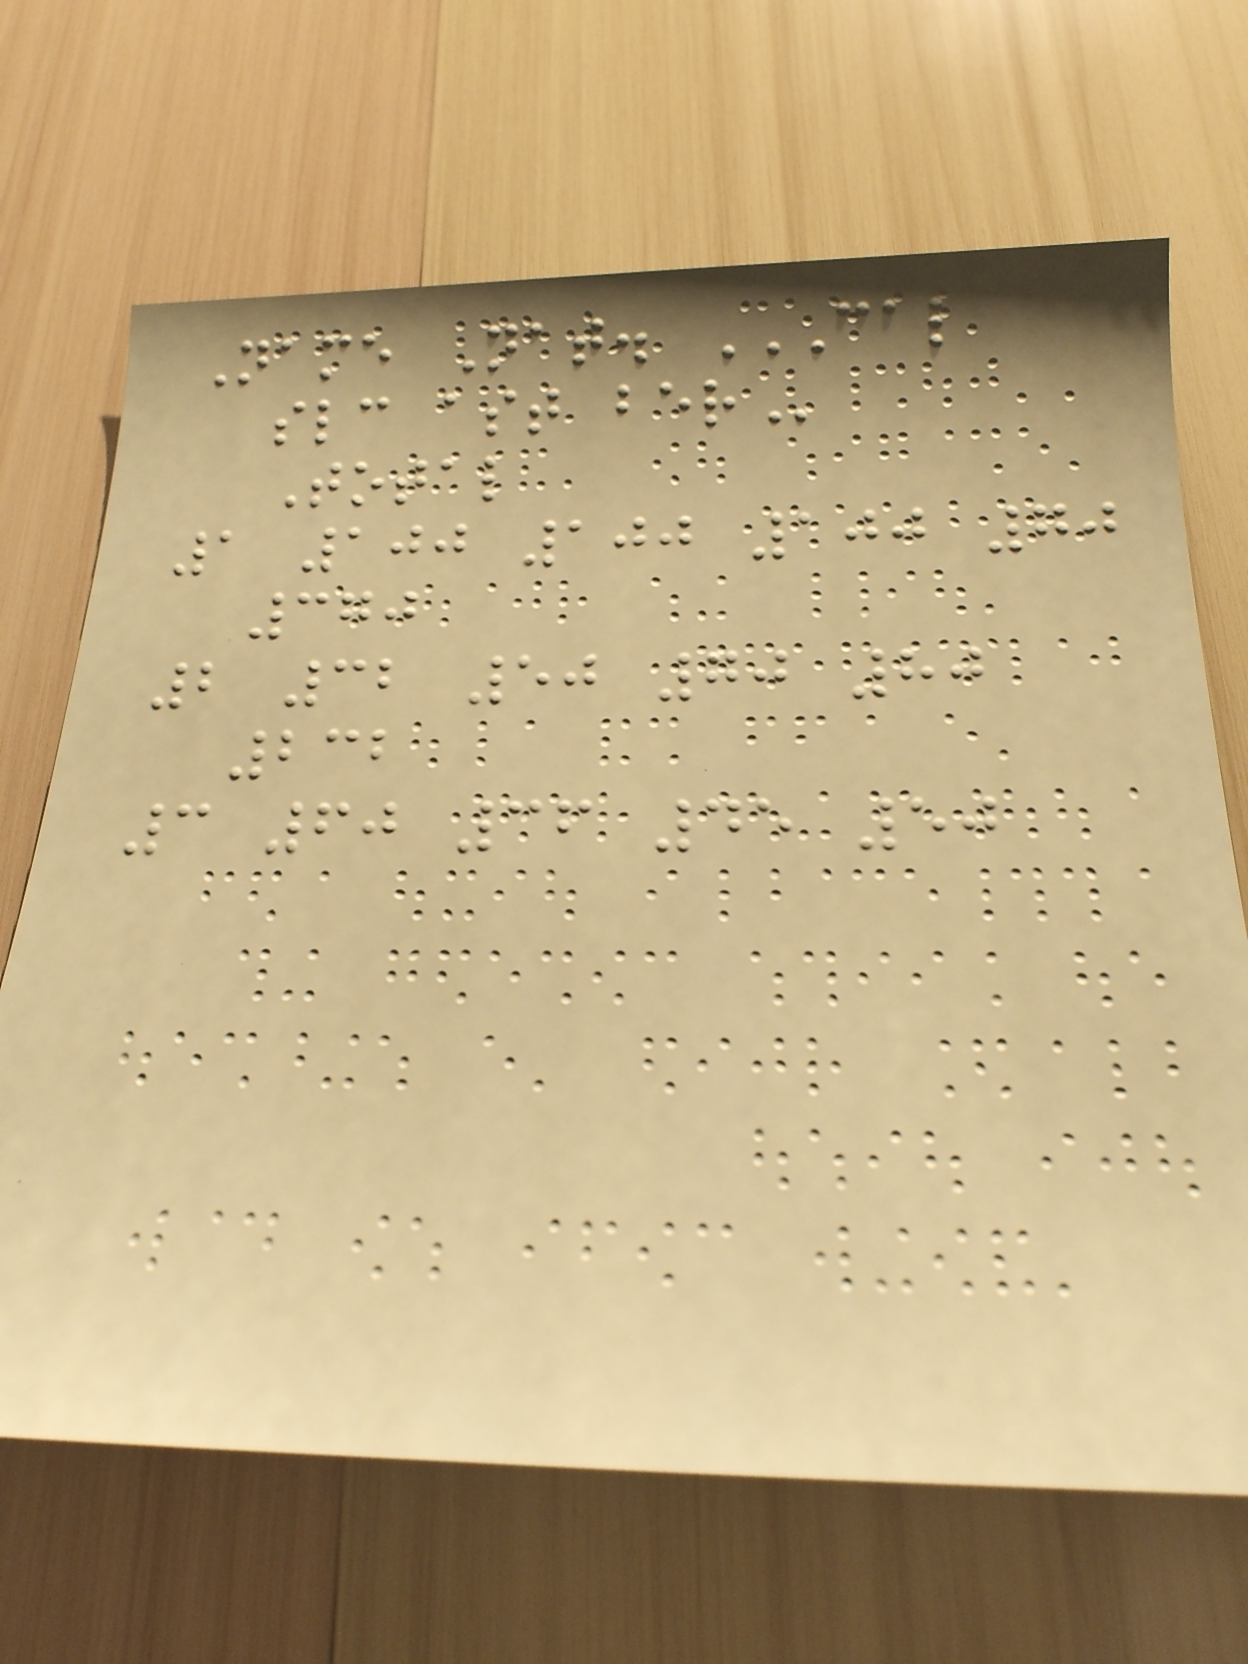Name Nat. CAL
SLC AST BER
Total
1 100 100 100 70
370
2 32 50 70 80
232
3 60 36 45 50
